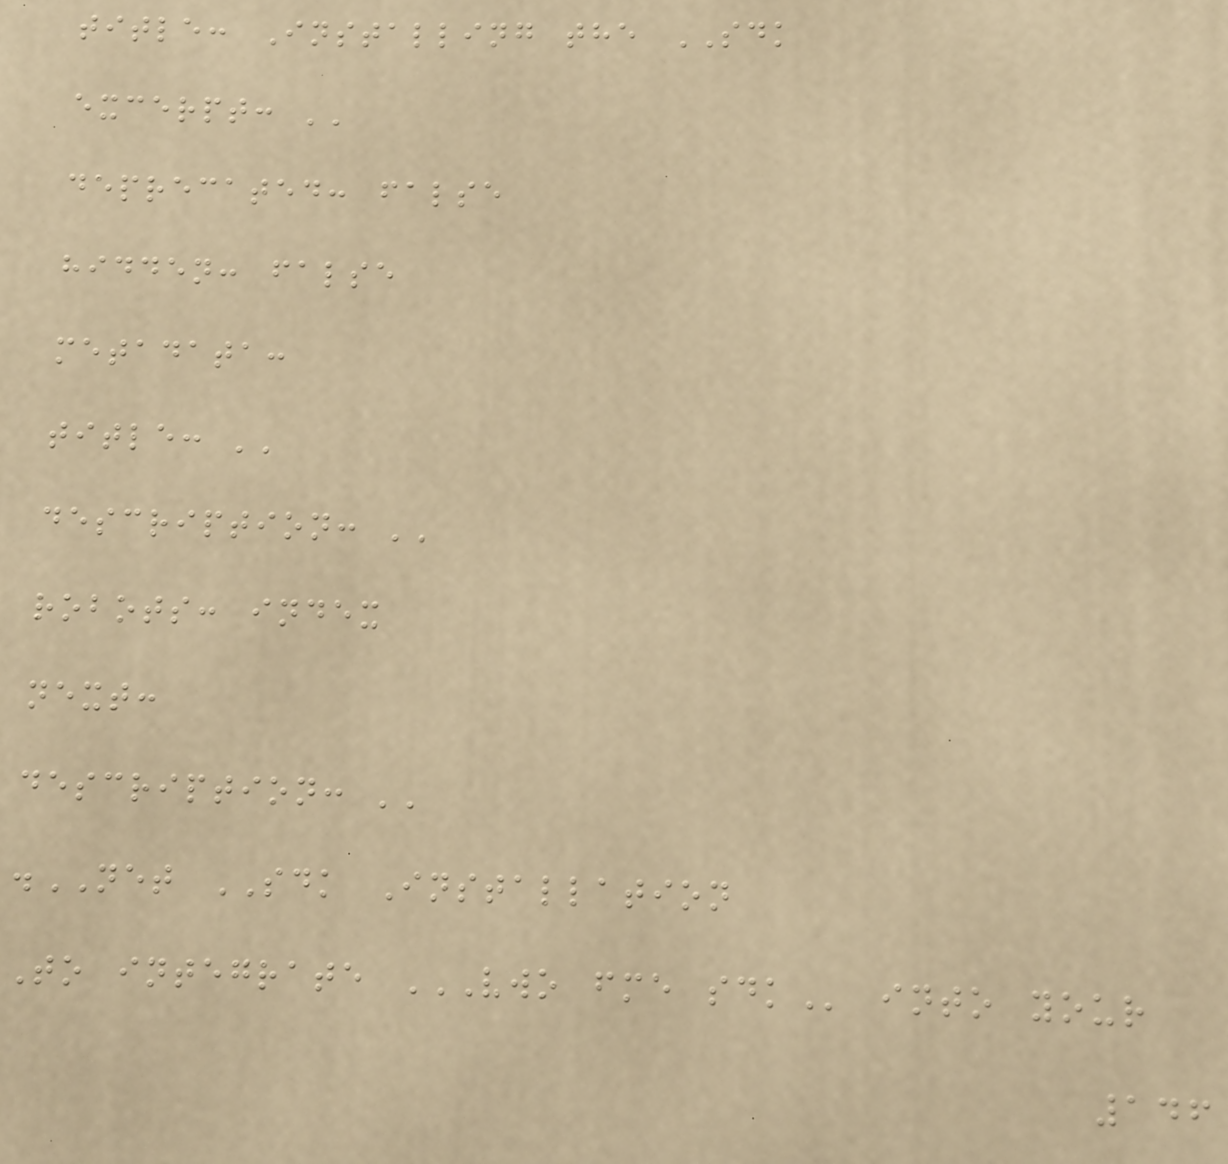title: Installing the SDK
excerpt: ''
deprecated: false
hidden: false
metadata:
title: ''
description: ''
robots: index
next:
description: ''
.NET SDK Installation
To integrate VWO FME SDK into your
146
